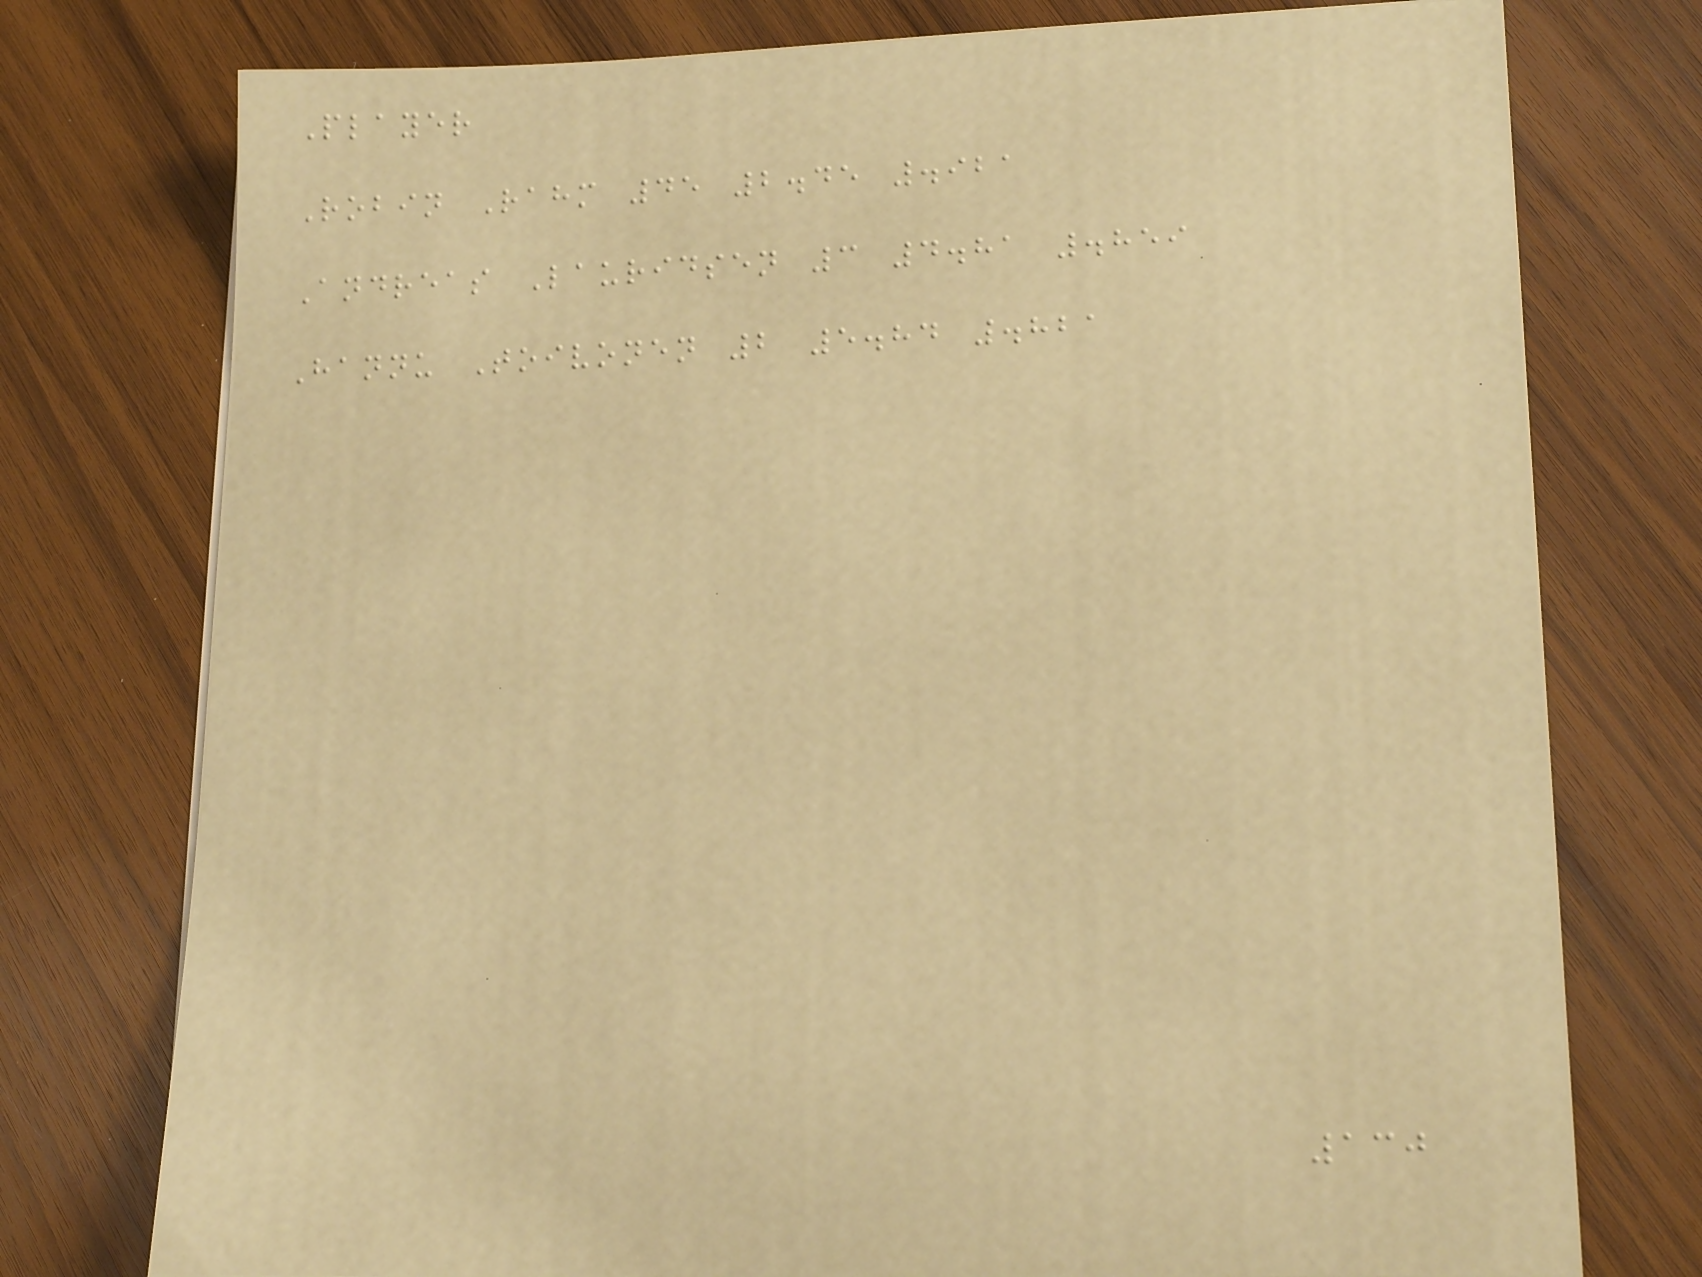Player
Robin Rahm 45 2.45 .921
Andreas Lauridsen 3 4.81 .859
Hannu Toivonen 2 5.84 .821
130
